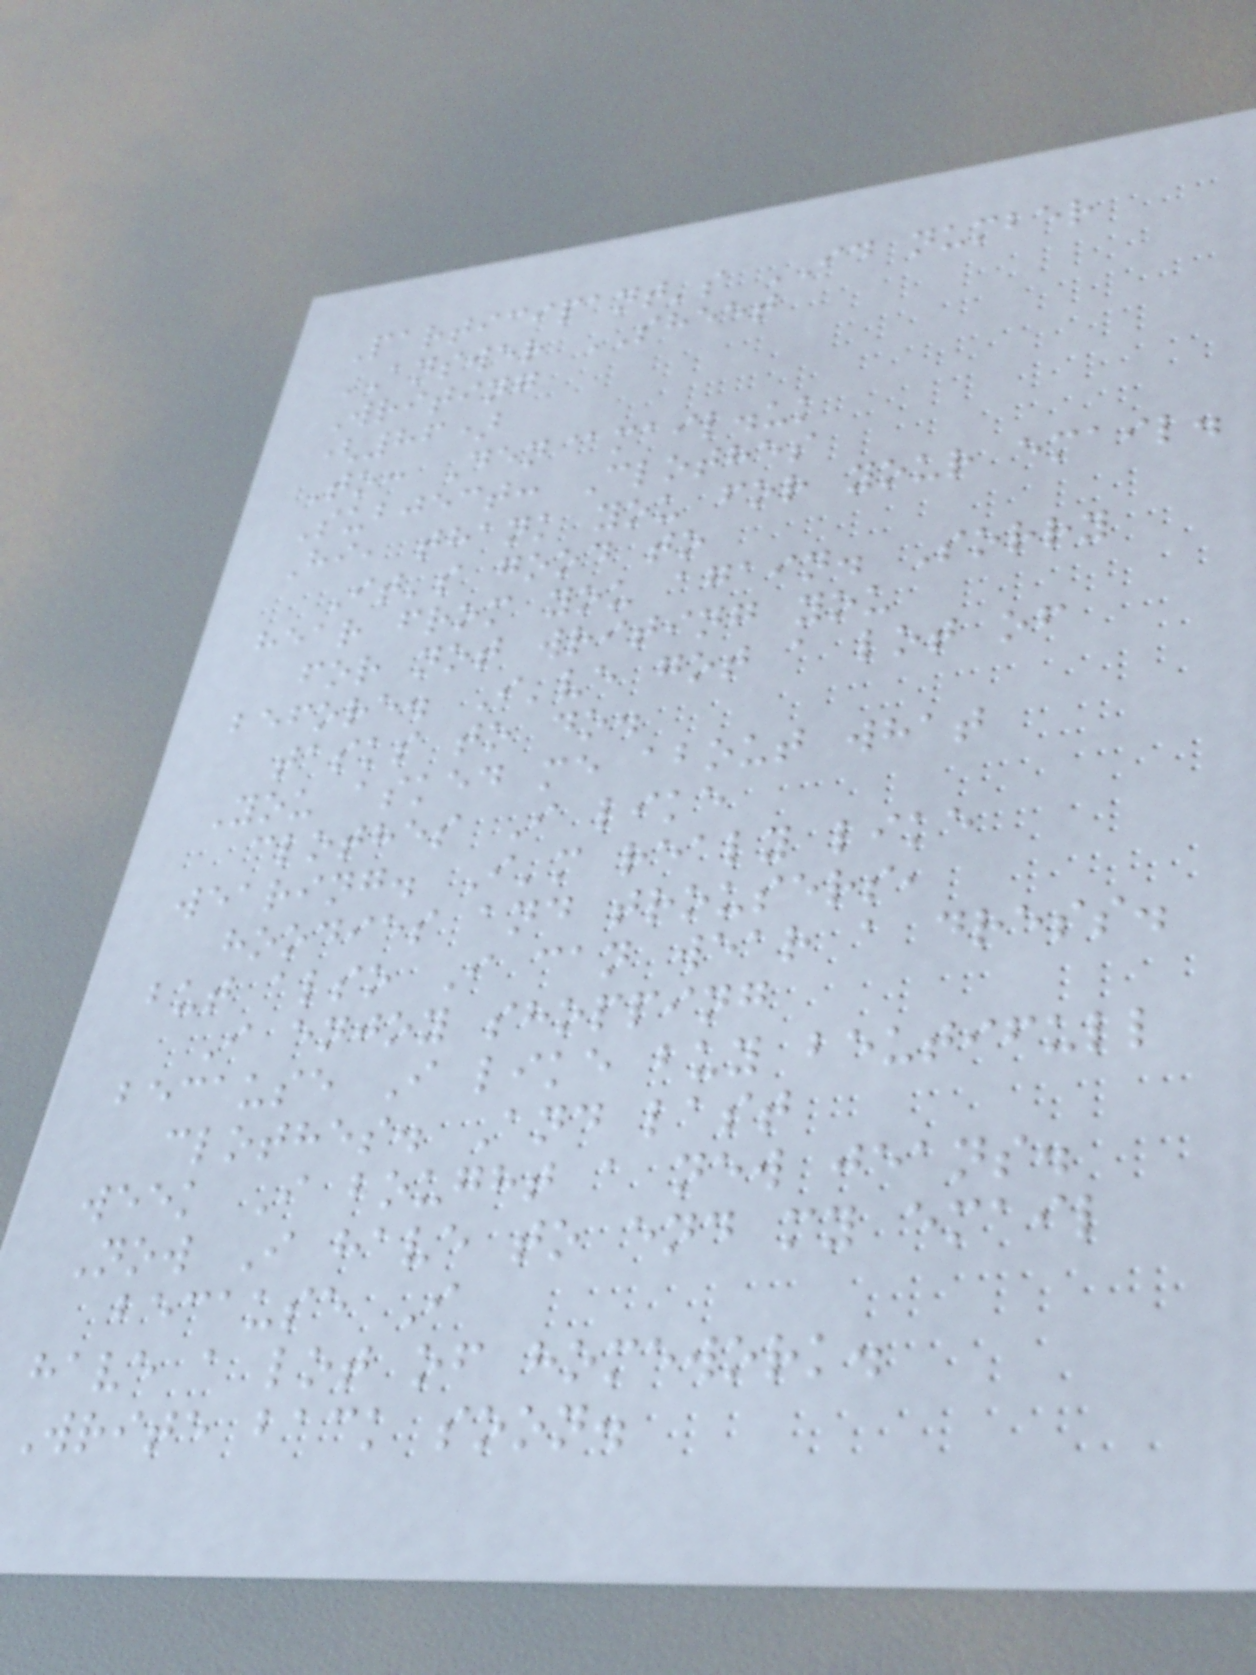Participant's ID number
ANSWER SHEET
Writing
(86)
To: Den@mail.uk
Subject: Clothes
Hi, thank you for your email.
It's good to
hear from you again. Sorry
for not writing you
before. I've got a lot of
tasks to do.
You asked me about what
clothes I like
wearing. I'm realy like
hoodies and trousers,
but also I can wear a dress.
I enjoy shopping
because I like buy beutifull
clothes. And last
week I bought a new jeans.
Now I have to end my email
because I
have a lot of homework.
Write back soon.
